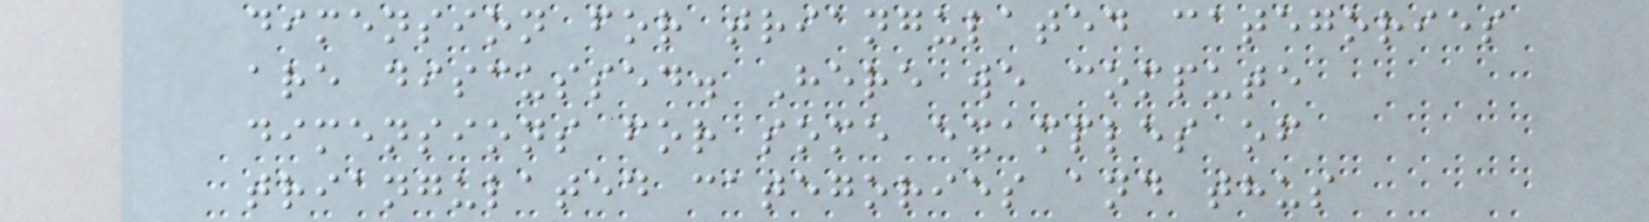dimension for triangulated categories
are discussed. Here we compute
dimensions for some examples of
triangulated categories and thus
